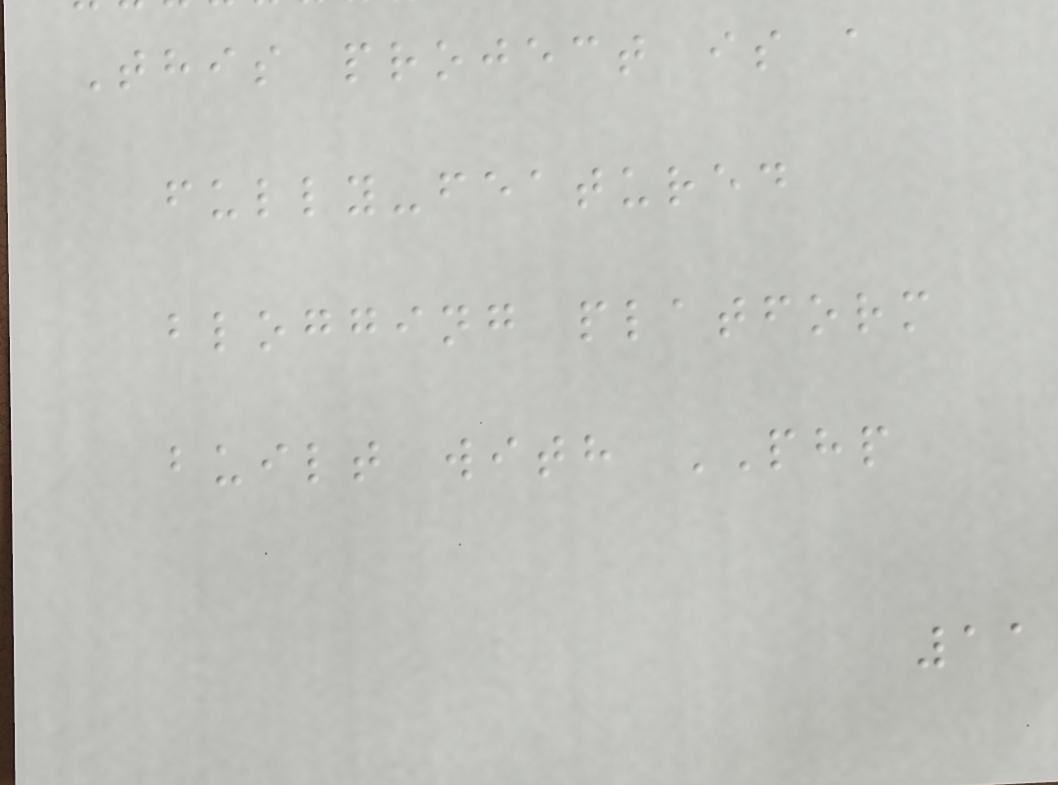This project is a
fully-featured
blogging platform
built with PHP
11
